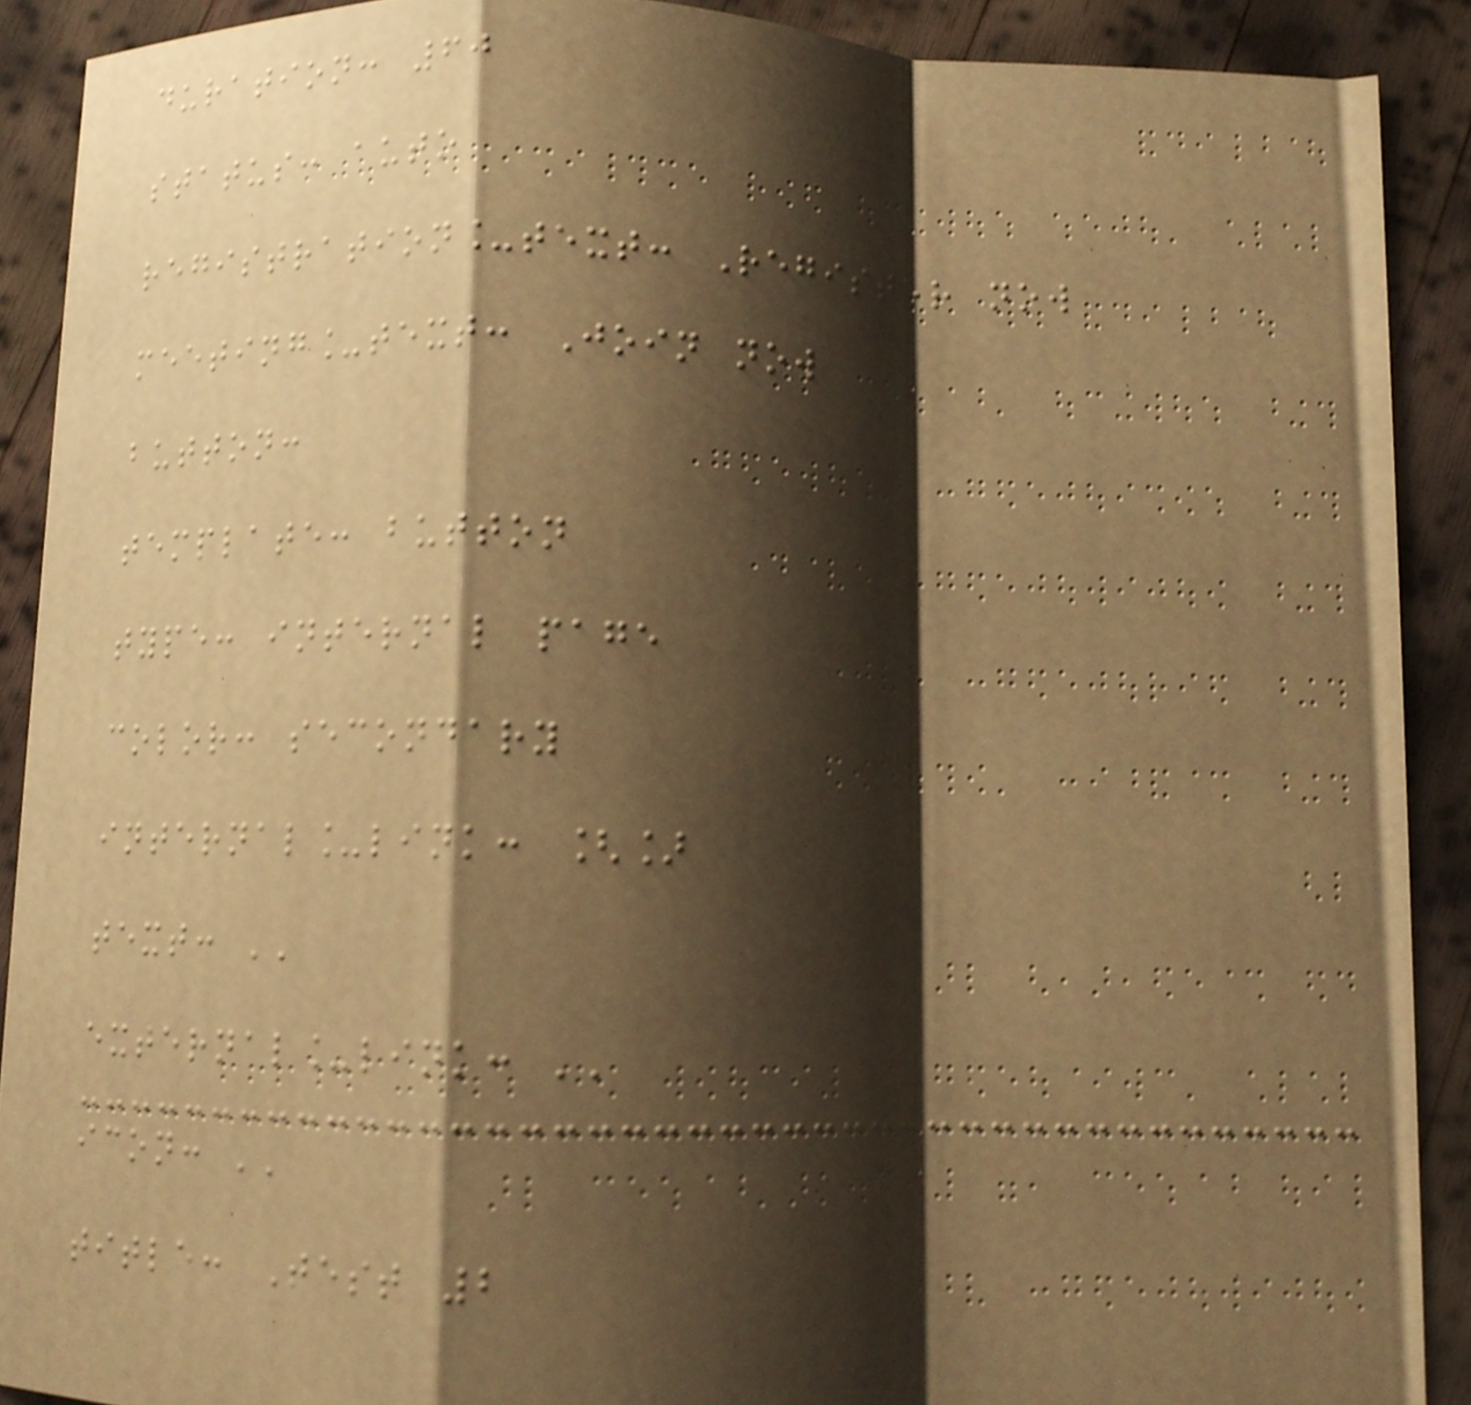duration: 60
status: auto
registration_text: Register now
meeting_text: Join now
button:
template: button
type: internal page
color: secondary
internal_link: []
text: ''
external_link: ''
icon: ''
title: Test 2
